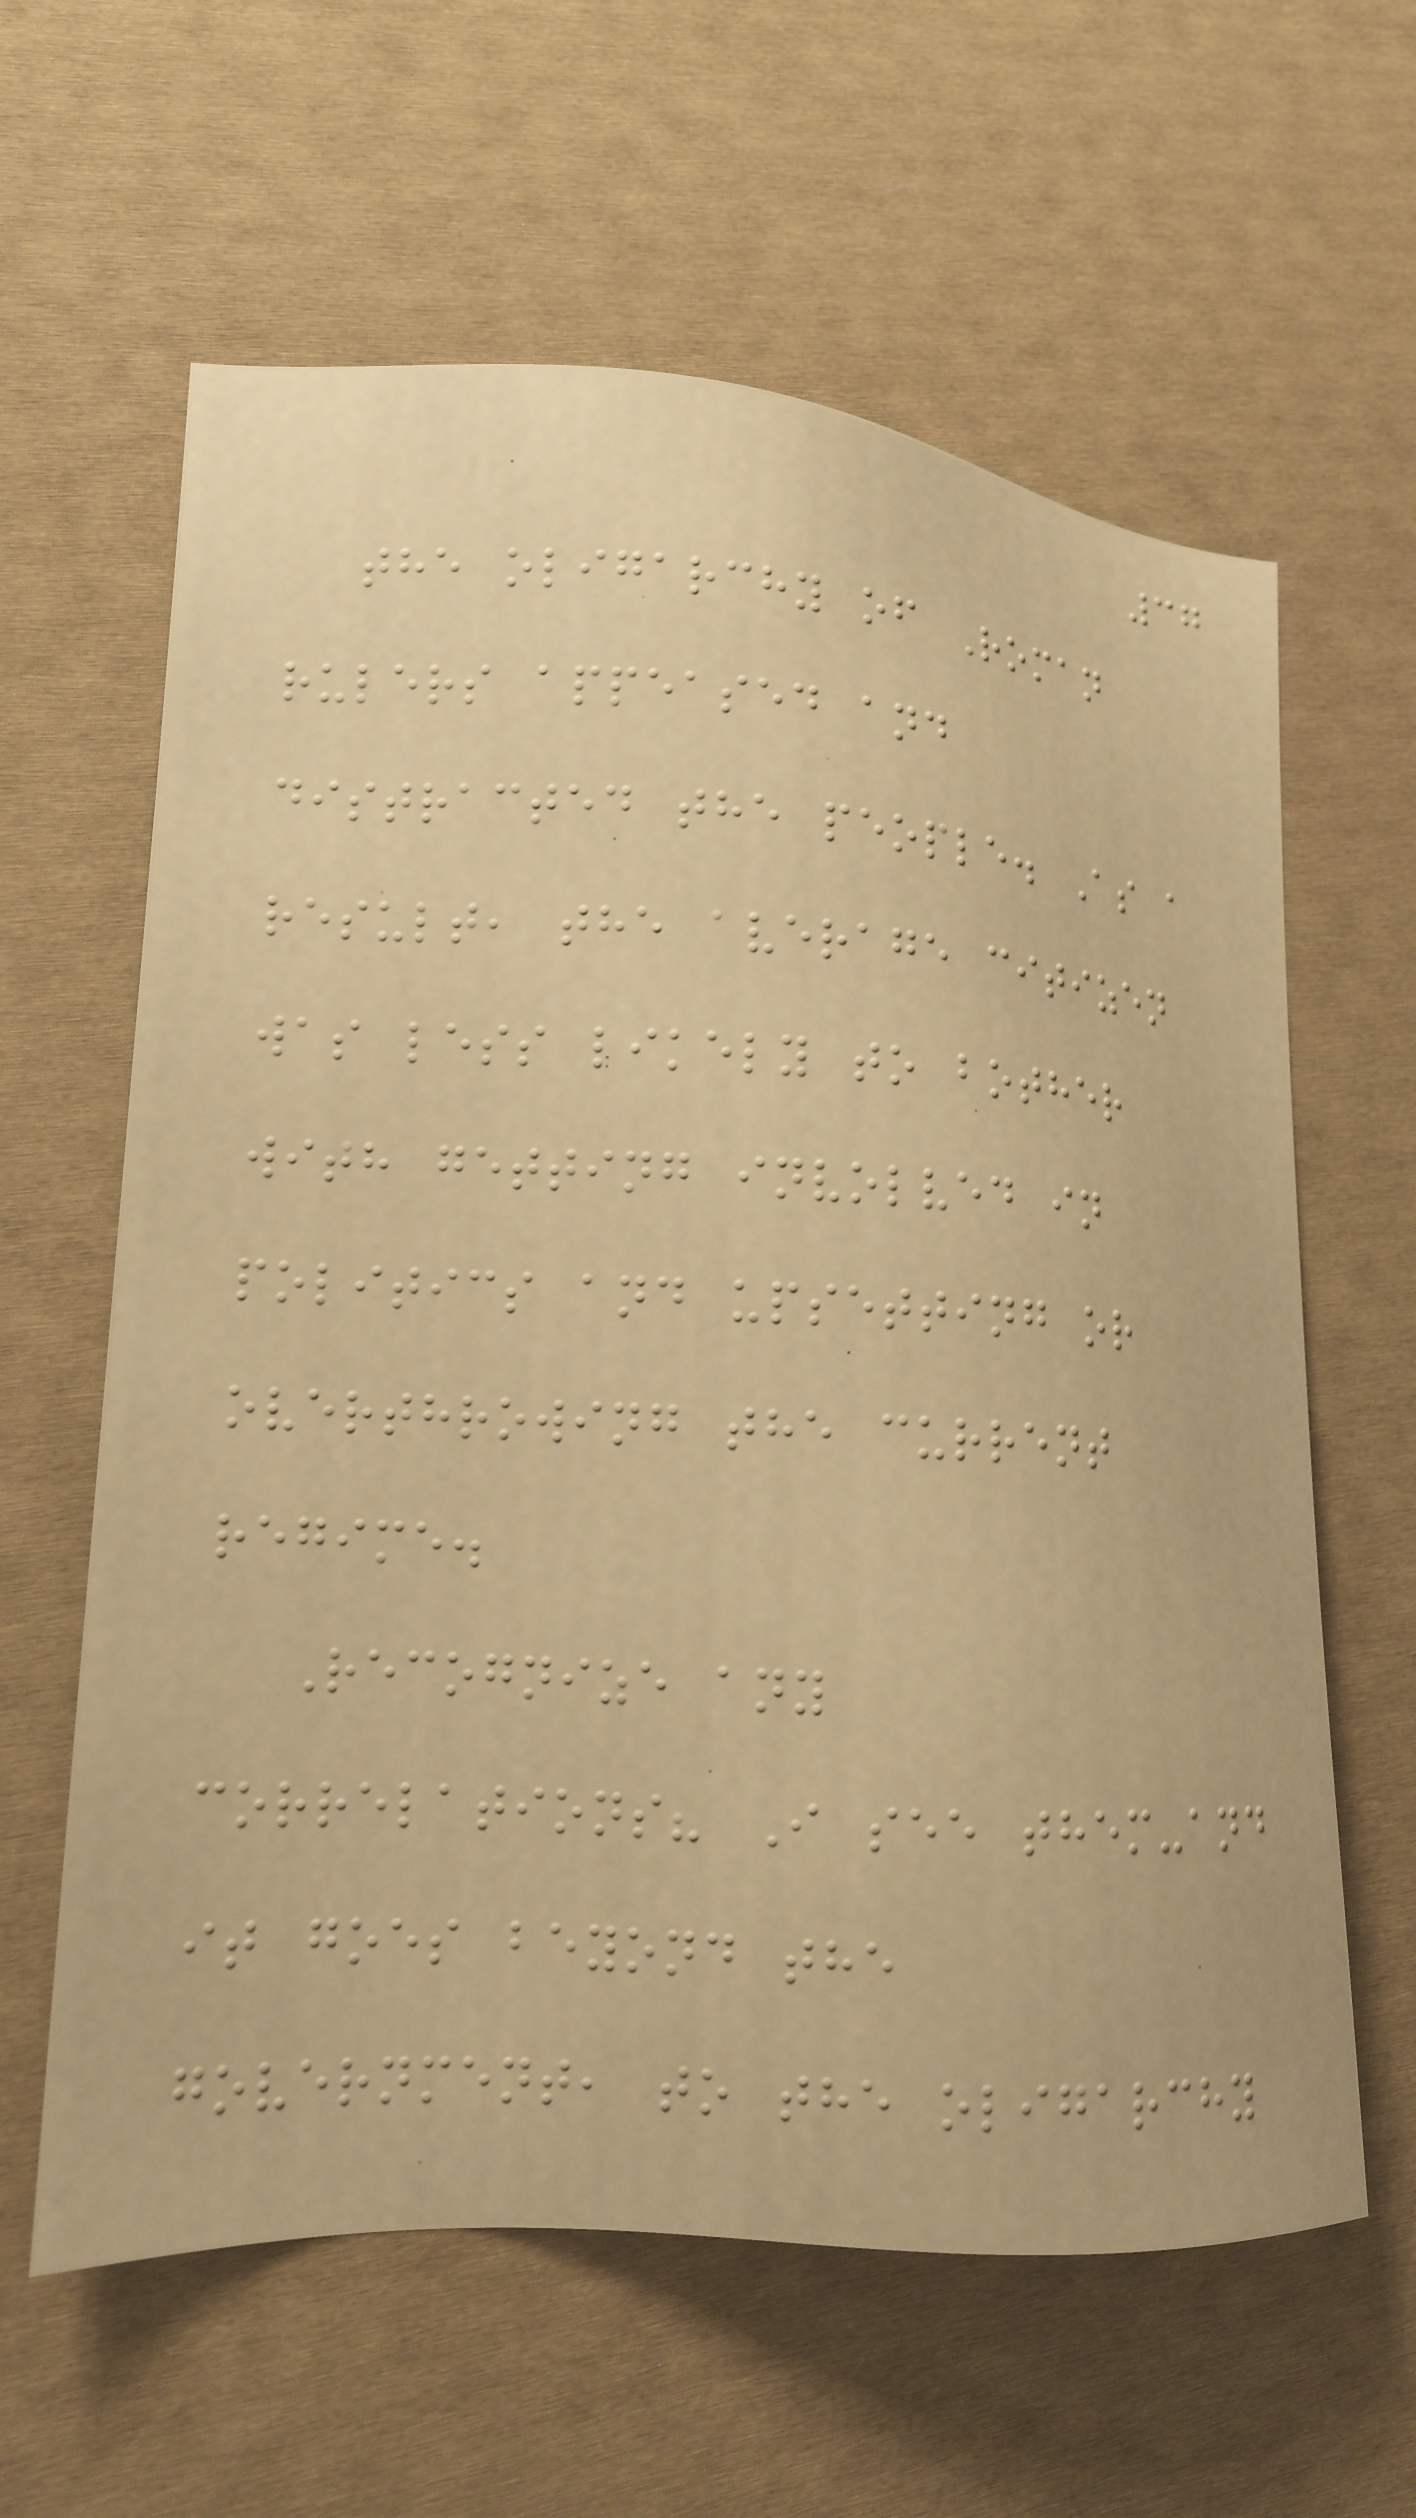37
the oligarchy of Roman
rulers appeased and
distracted the people. As a
result, the average citizen
was less likely to bother
with getting involved in
politics and upsetting or
overthrowing the current
regime.
Recognize any
correlations? I see them-and
it goes beyond the
government, to the oligarchy
